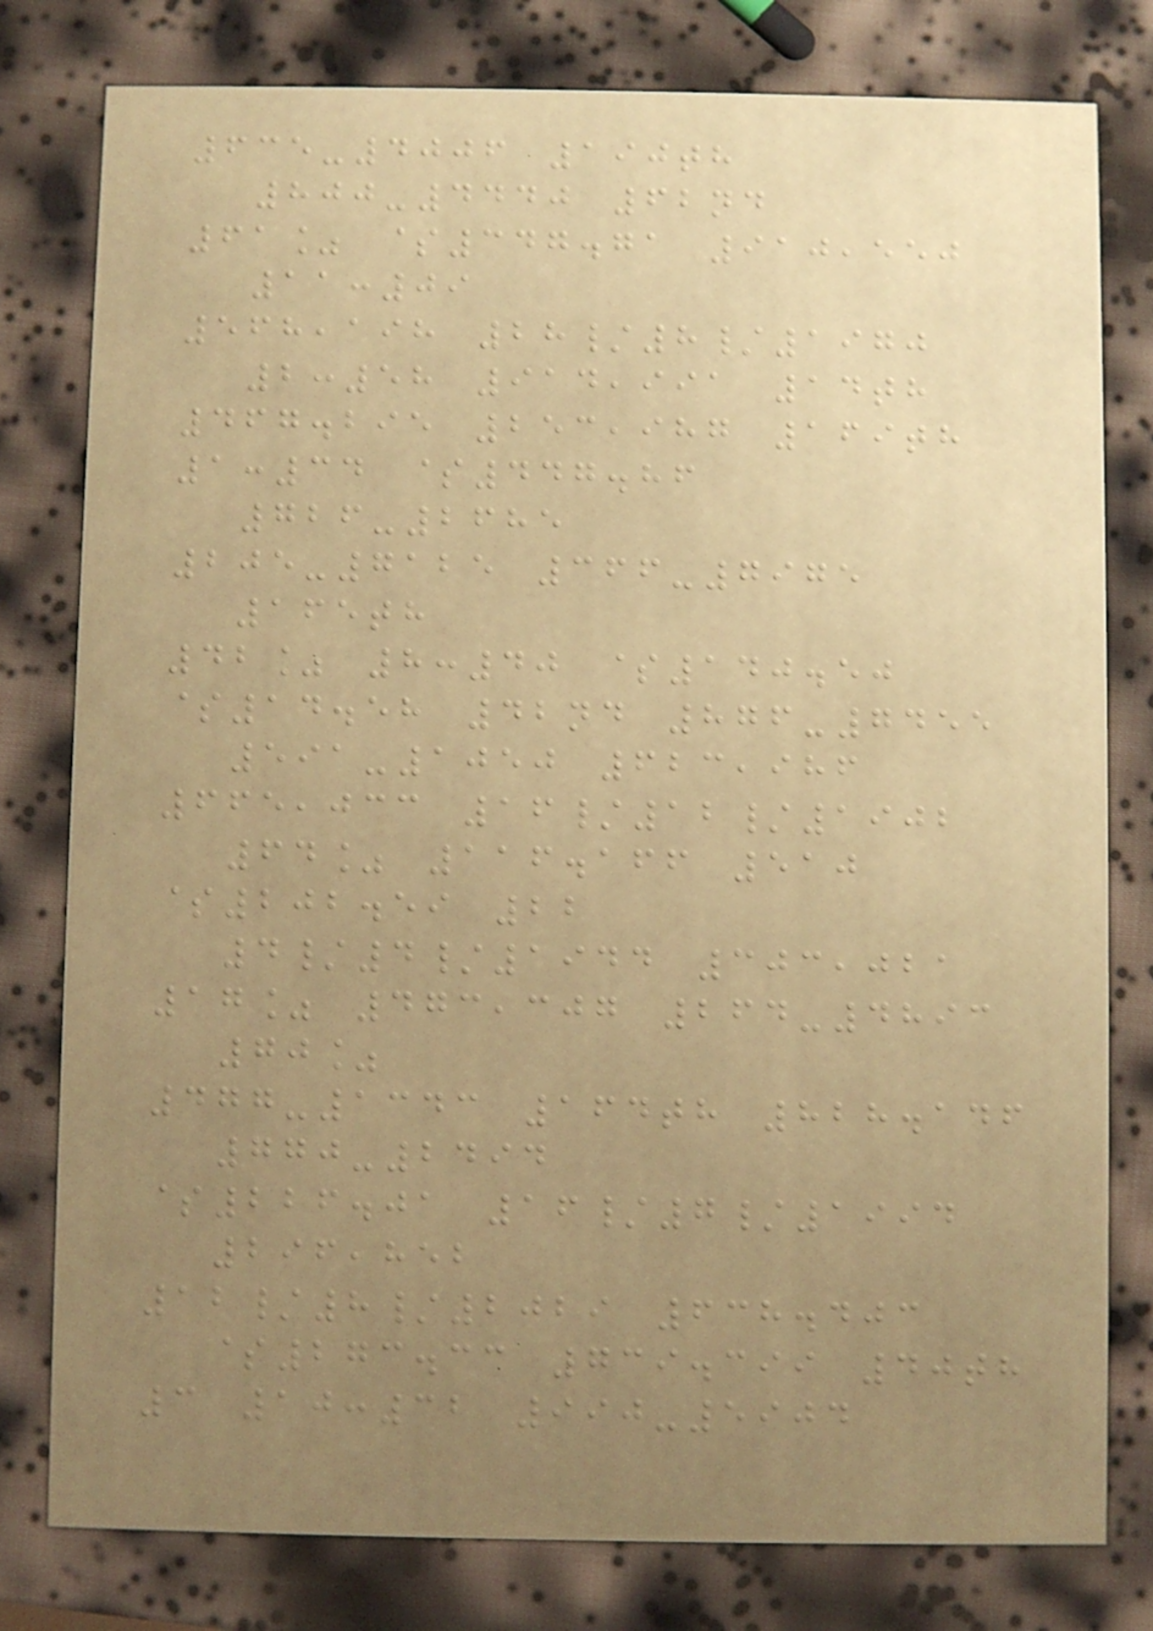635-4006 190th
800-4440 62nd
61% $347.71 910,550
11:09
568,198 28/8/1970
2:58 914,991 14th
467.295 253,987 169th
1:34 $447.86
726-2685
205-7125 366-7975
165th
42% 8:40 $140.50
$14.58 42nd 876-7455
591-1050 623,986
665,033 16/12/1902
64% 116.166 510
$202.59 22
4/4/1944 303,021
17% 473,307 264-4893
70%
477-1343 164th 828.146
770-2494
$226.01 16/7/1994
296,852
12/8/2029 638.403
$273.33 739.399 40th
3 10:32 990-5904
